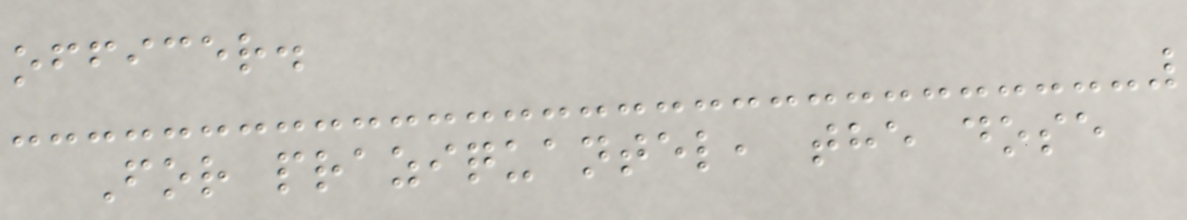officer.
For praziquantel, the dose
